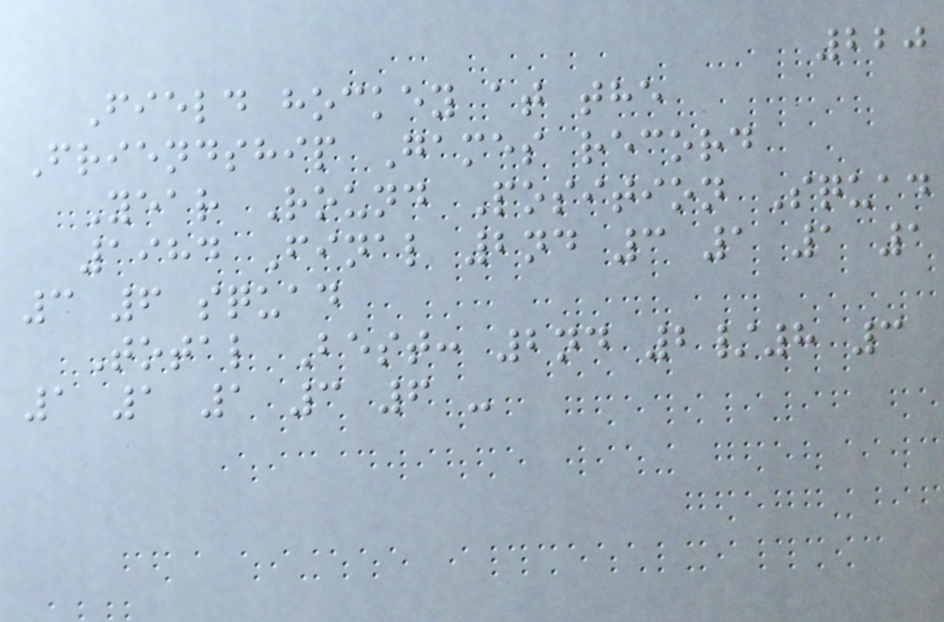220
Field hockey at the
Friendship Games record
Year Round Position Squad
1984 Final 2nd 3 1 1 1
3 6 squad
Total Best: 2nd 2/8 3
1 1 1 3 6 -
